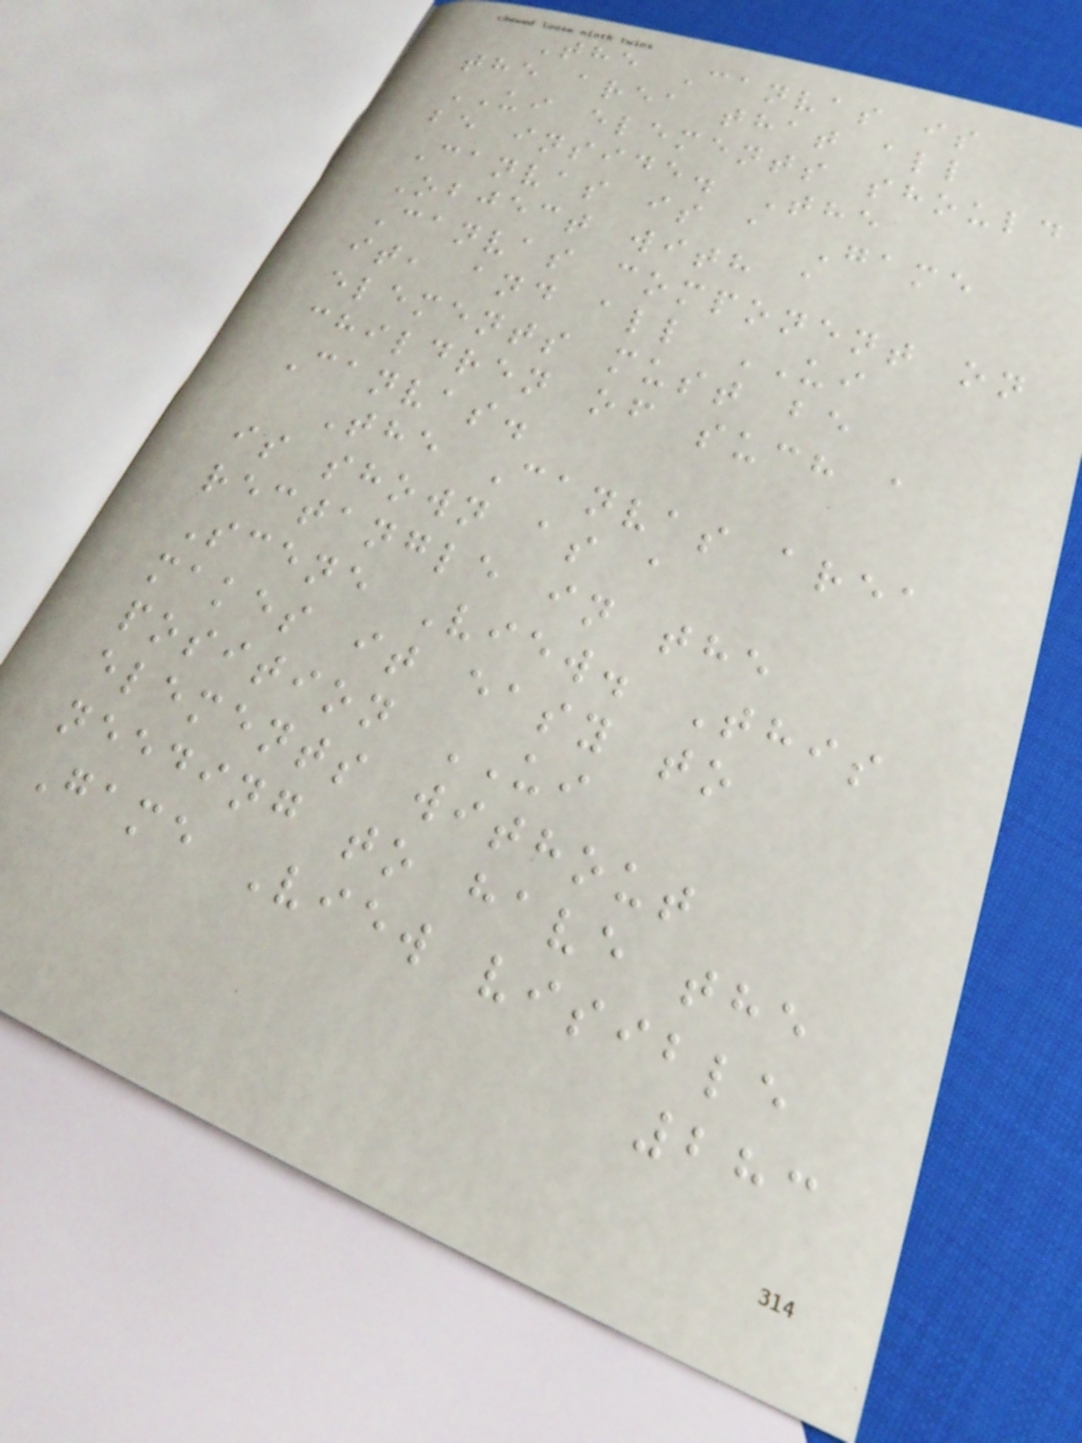The Canvas is
the area that all
UI elements should
be inside. The
Canvas is a Game
Object with a
Canvas component on
it, and all UI
elements must be
children of such a
Canvas.
The Canvas area
is shown as a
rectangle in the
Scene View. This
makes it easy to
position UI
elements without
needing to have the
Game View visible
283
